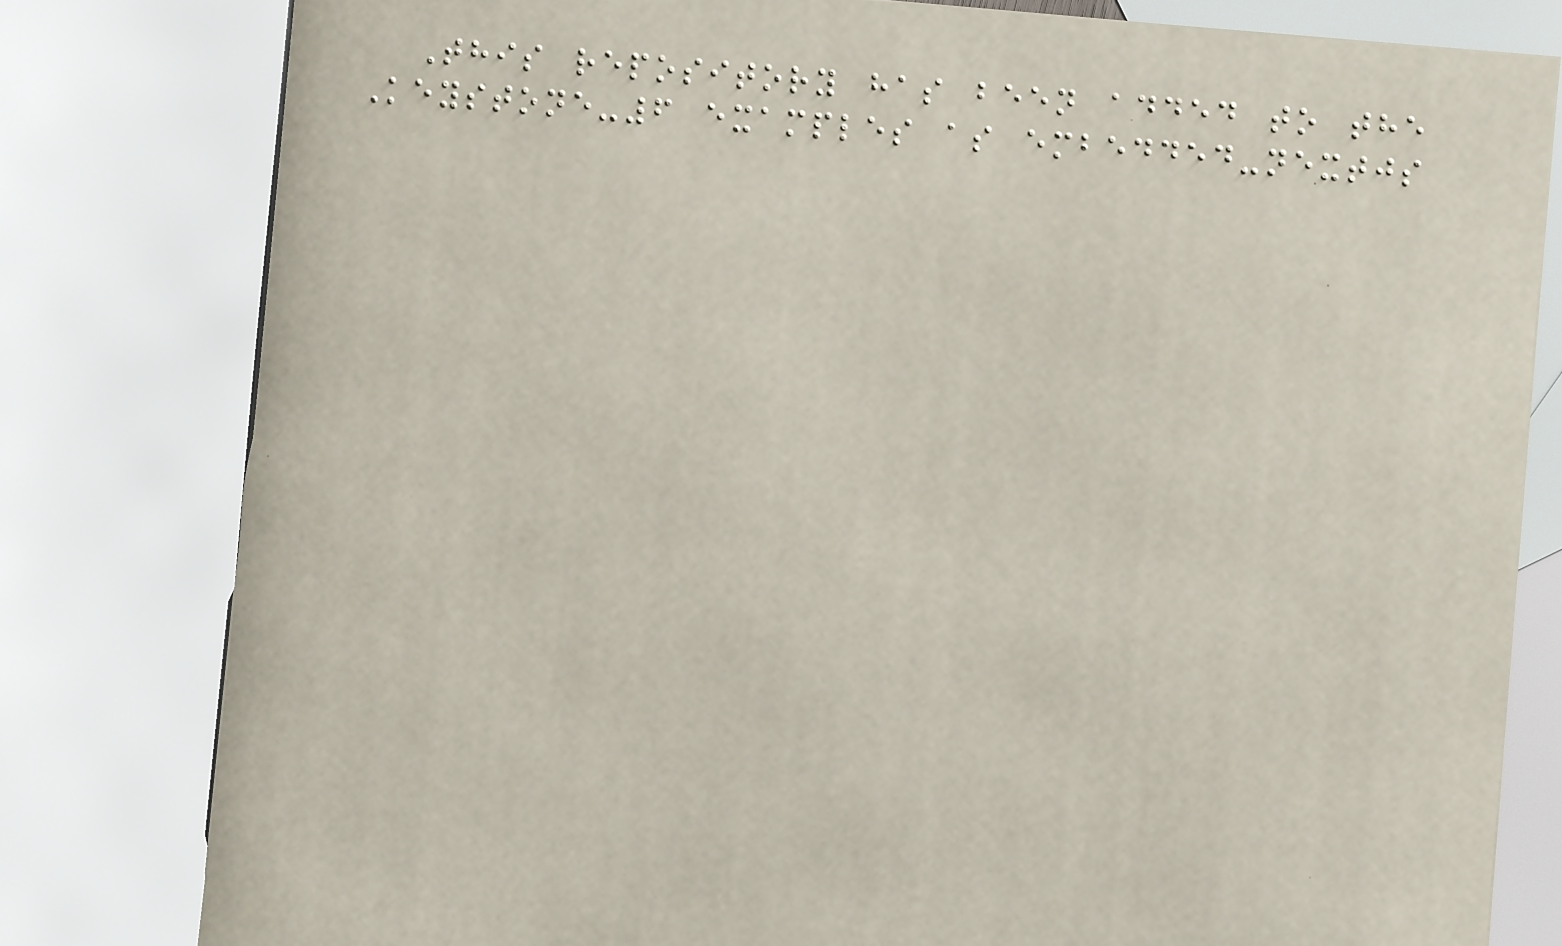This repository has been added to the
Keystone-6 examples as embedded-nextjs
